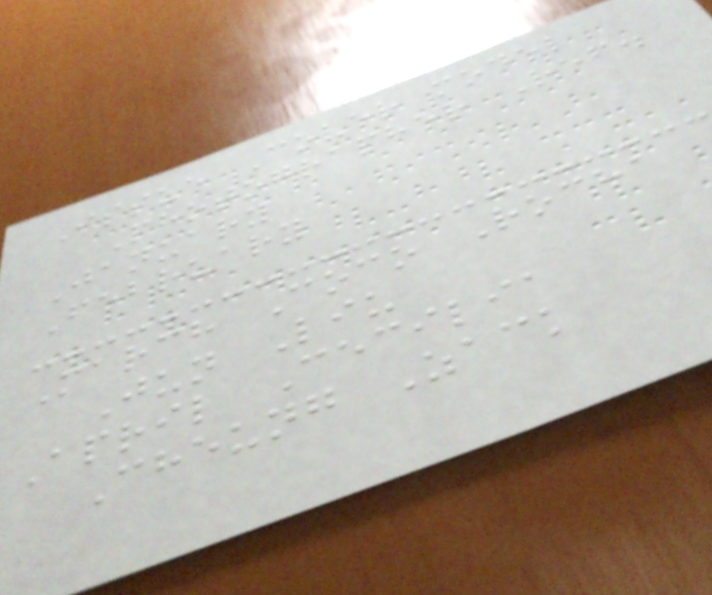Issue Cover model
Photographer Ref.
January
February
March Coco Rocha
Jun Liu
April Cecilia
Cheung Zack
